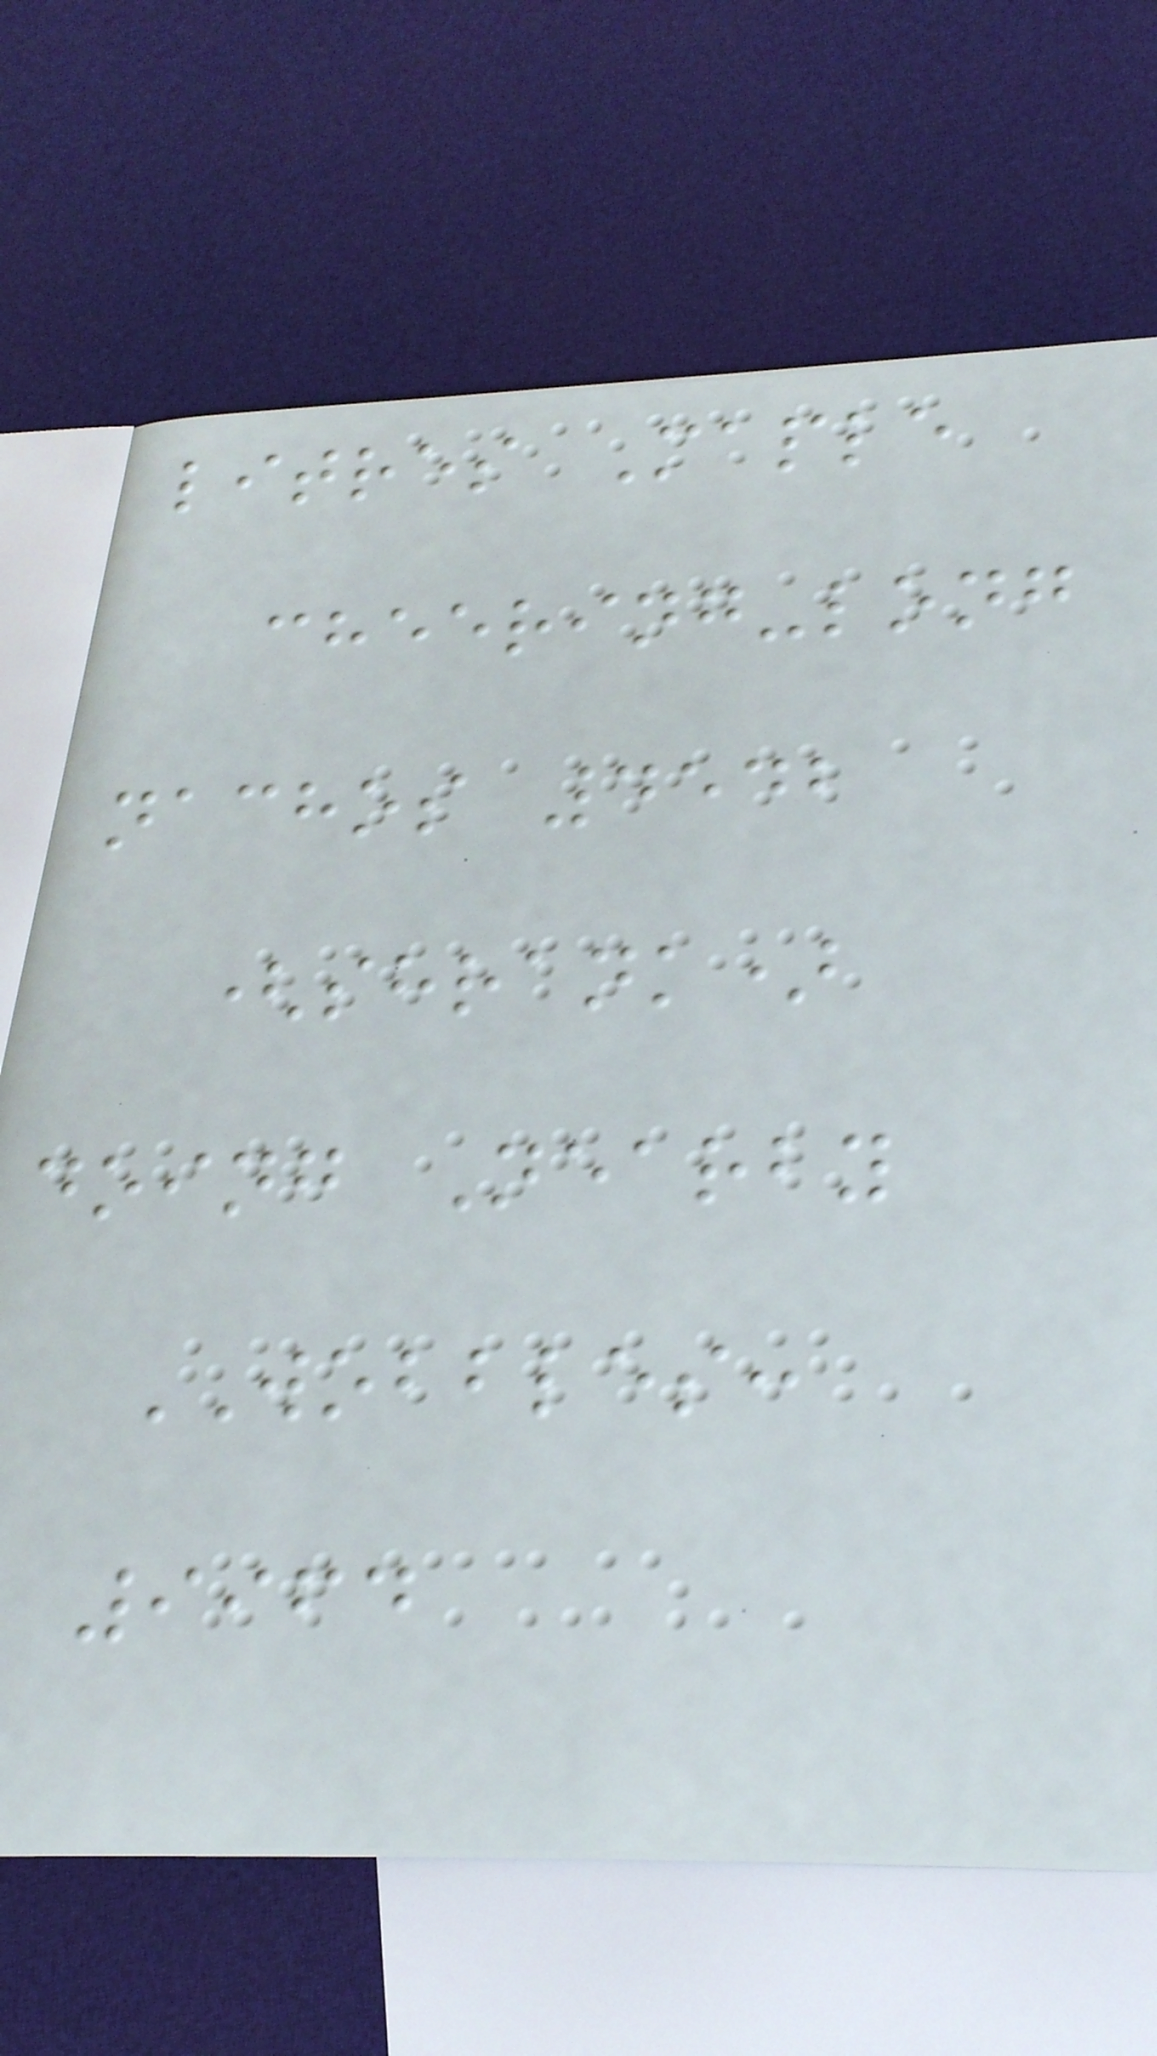litres Maple
cheering-long
nachos 4542
(shrank)
doing Nearby
WOBBLES:
9964
